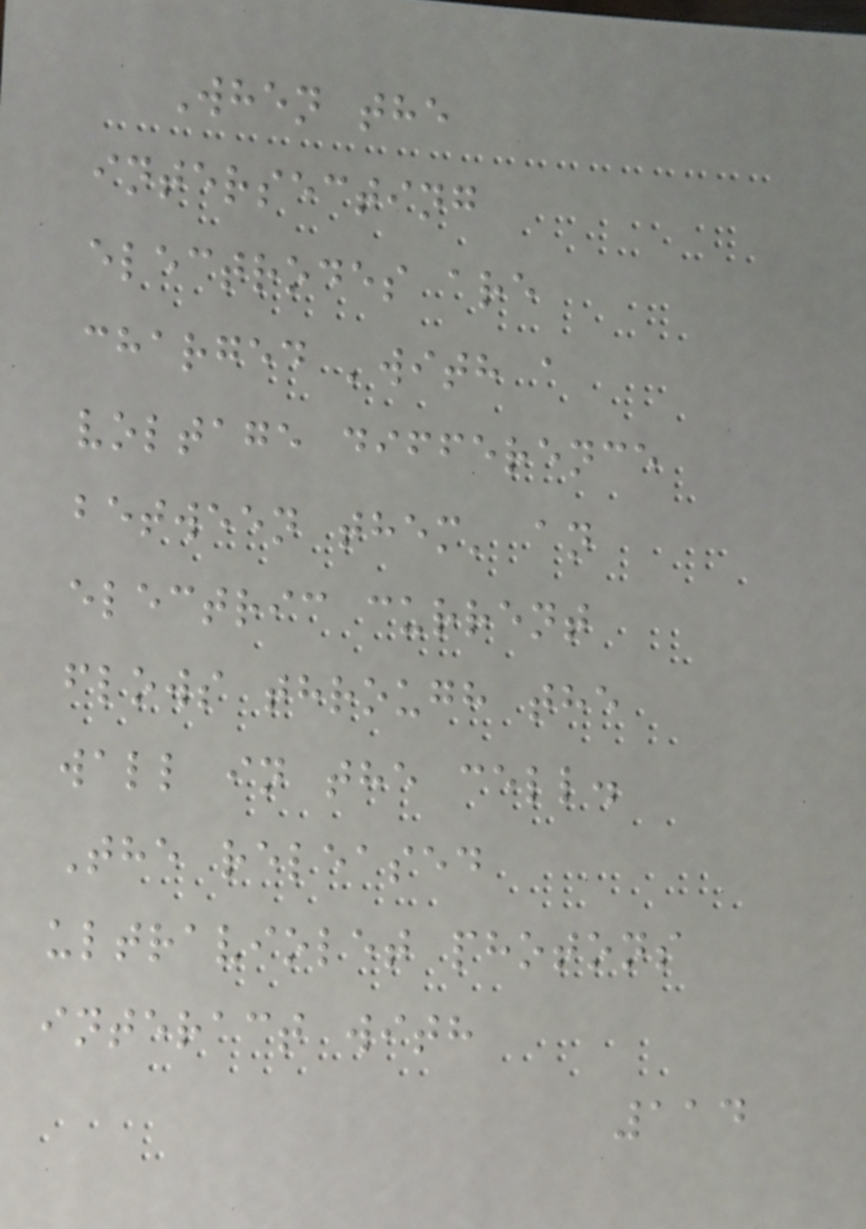When the
intersecting
electrodes are
charged 'with a
voltage difference
between them' an
electric current
flows through the
wall in the cell.
The released
ultraviolet photons
interact with
114
